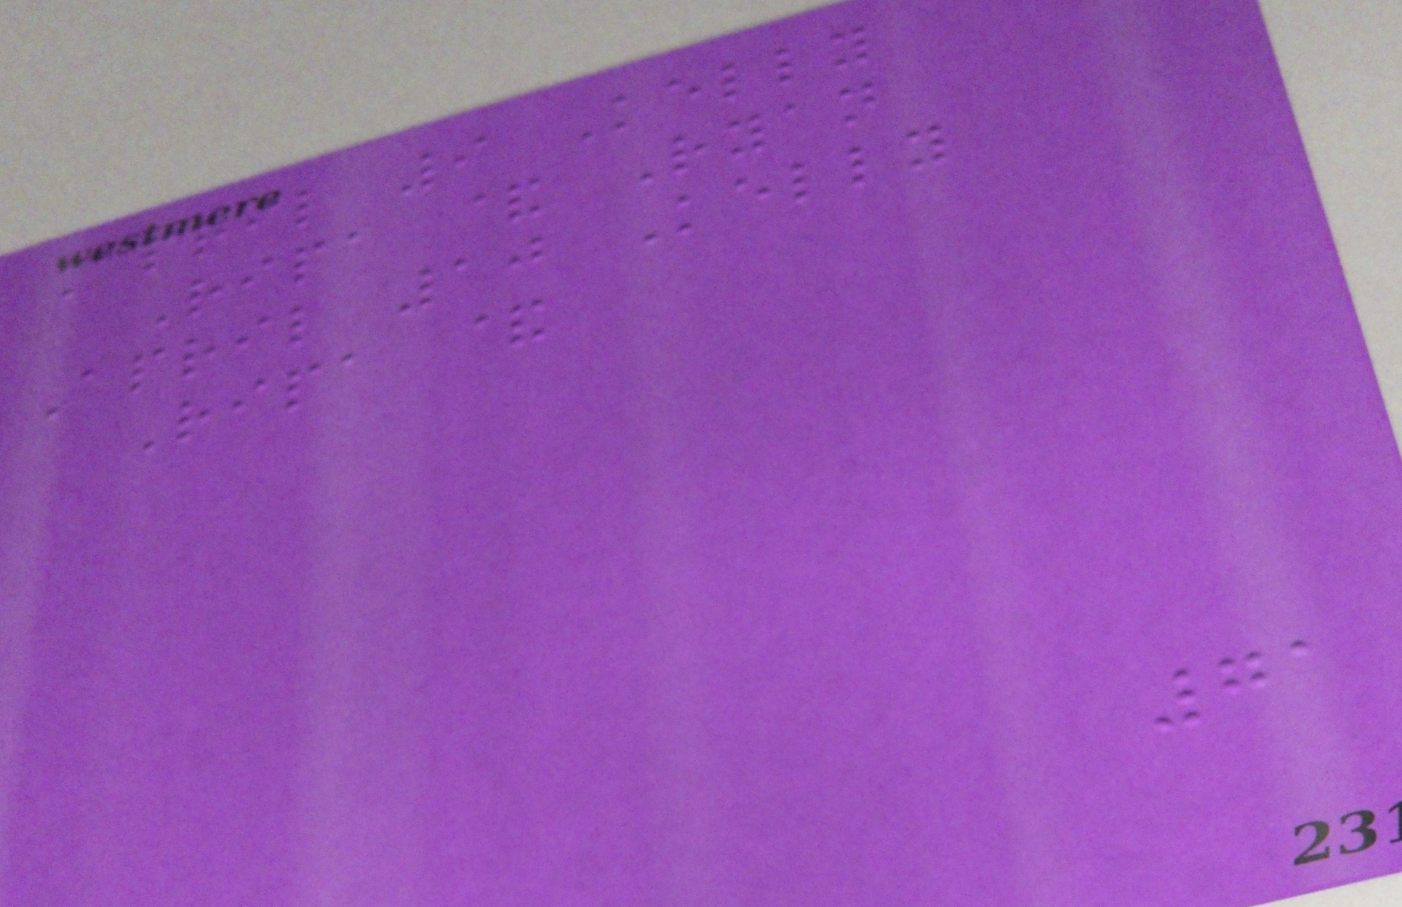April 9 Kelly
Ripa & Ryan
April 10 Kelly
Ripa &
71
